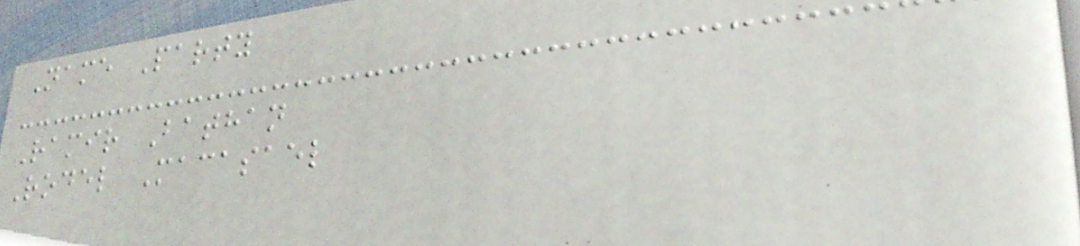Name Party
Ramir Bathan
Rodel Macasael
